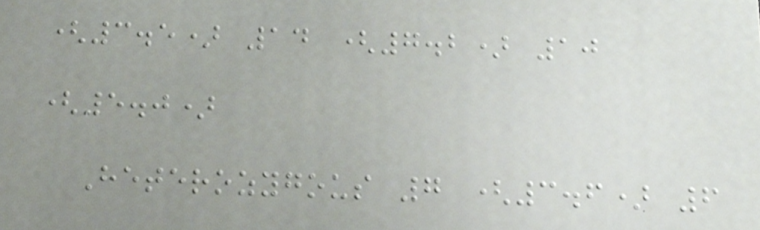(3.5) 14 (7.2) 10
(5.0)
Heterozygous 7 (3.6) 6
